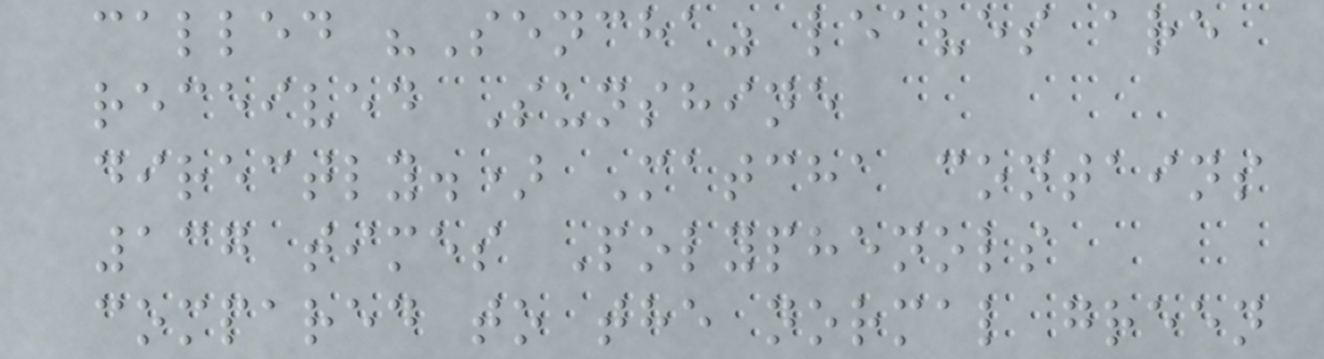called "Sencha" leaves are
received Sunshine
directly.) Matcha contains
137 times Polyphenols
compared to the normal green
